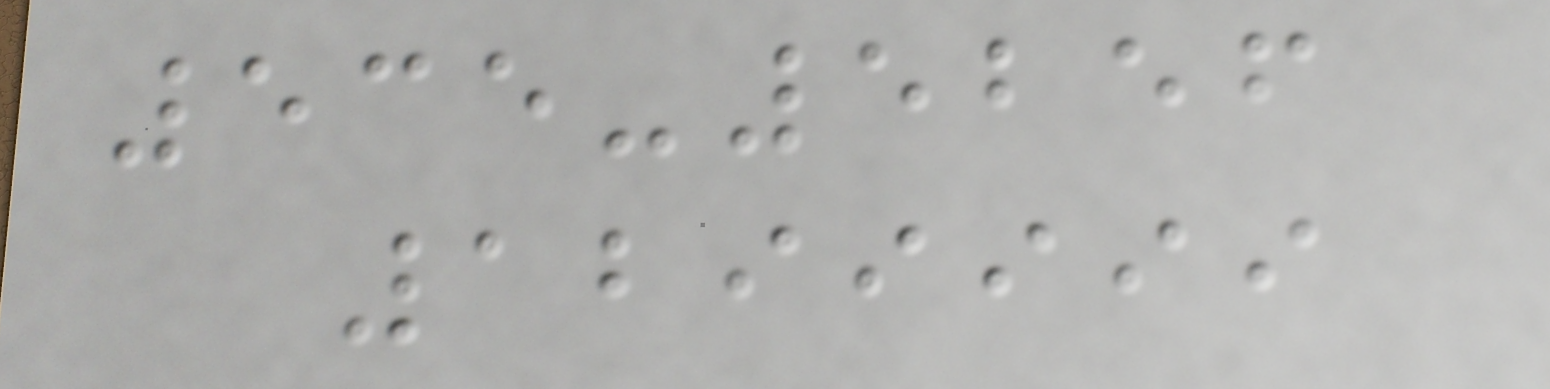535-5256
1299999
